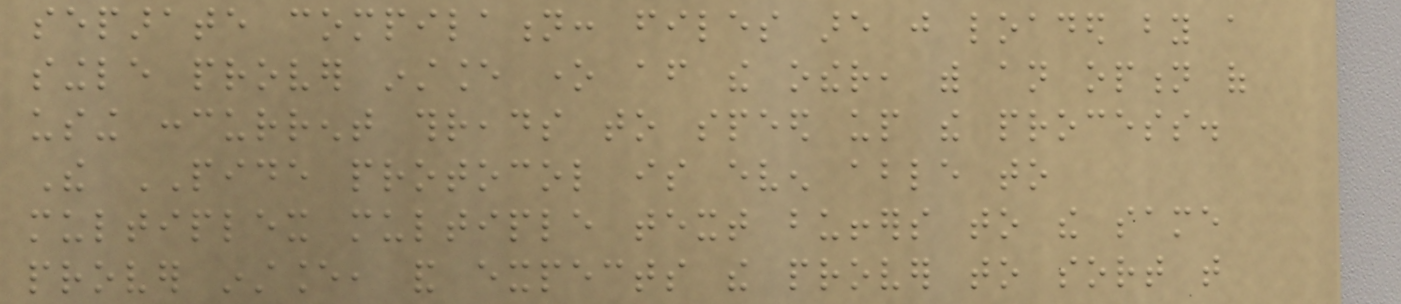separate compilation: files are just loaded by a
single prover instance one after the other, with an option of
using concurrent threads to speed up the process.
The PIDE protocol is even able to
multiplex multiple text buffers to the same
prover instance, and expects the prover to sort that
